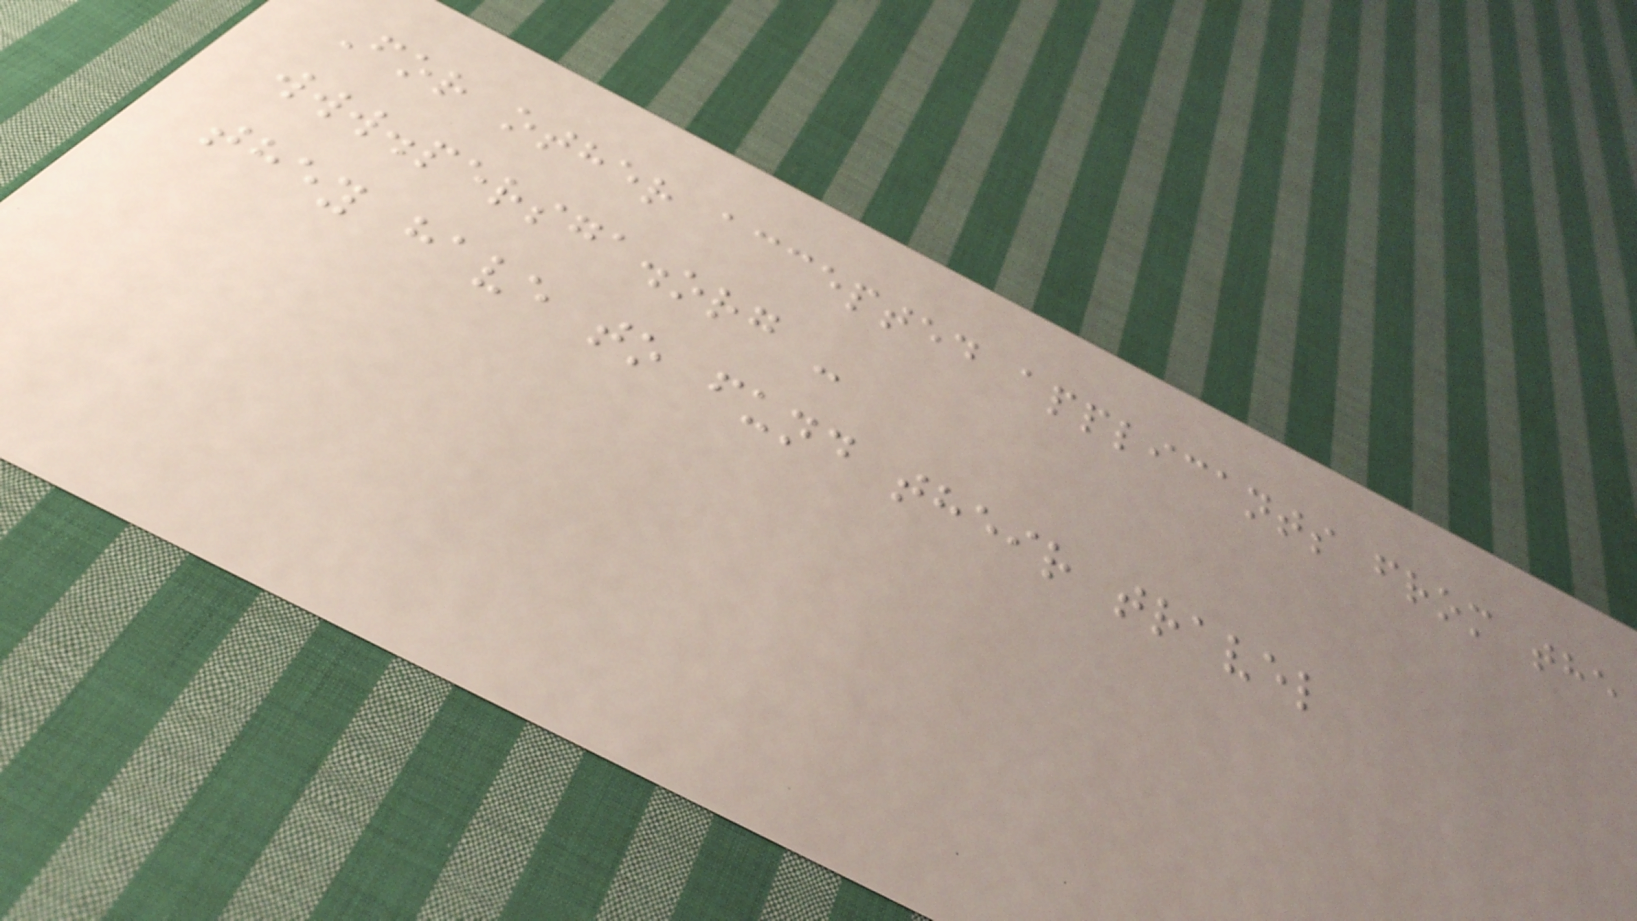For other accepted applicants from the
www.persga.org -
they have to fund their travel
